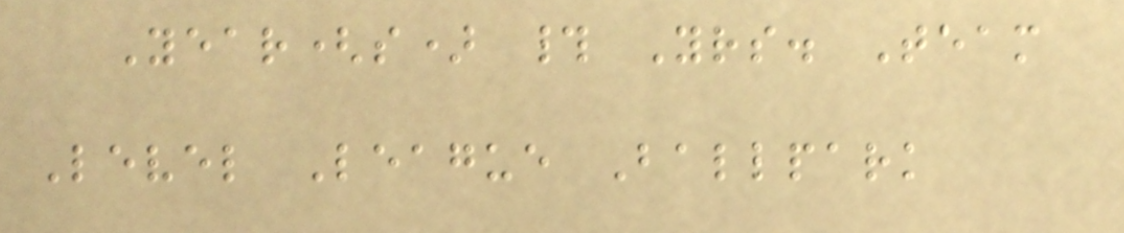Year(s) # Yrs. Team
Level League Ballpark
